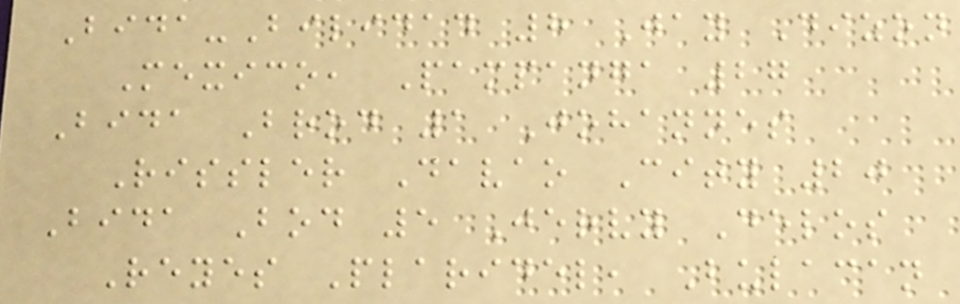Bida-Bilidad 8 Jay Dizon
Mexico, Pampanga 27
Bida Brod 1 Johannes
Rissler Davao City 20
Bida Bod 5 Jervy Delos
Reyes Plaridel, Bulacan
